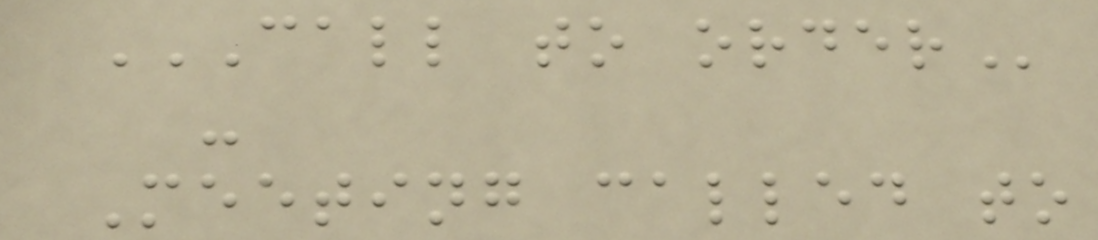CALL TO ORDER
-
Meeting called to
